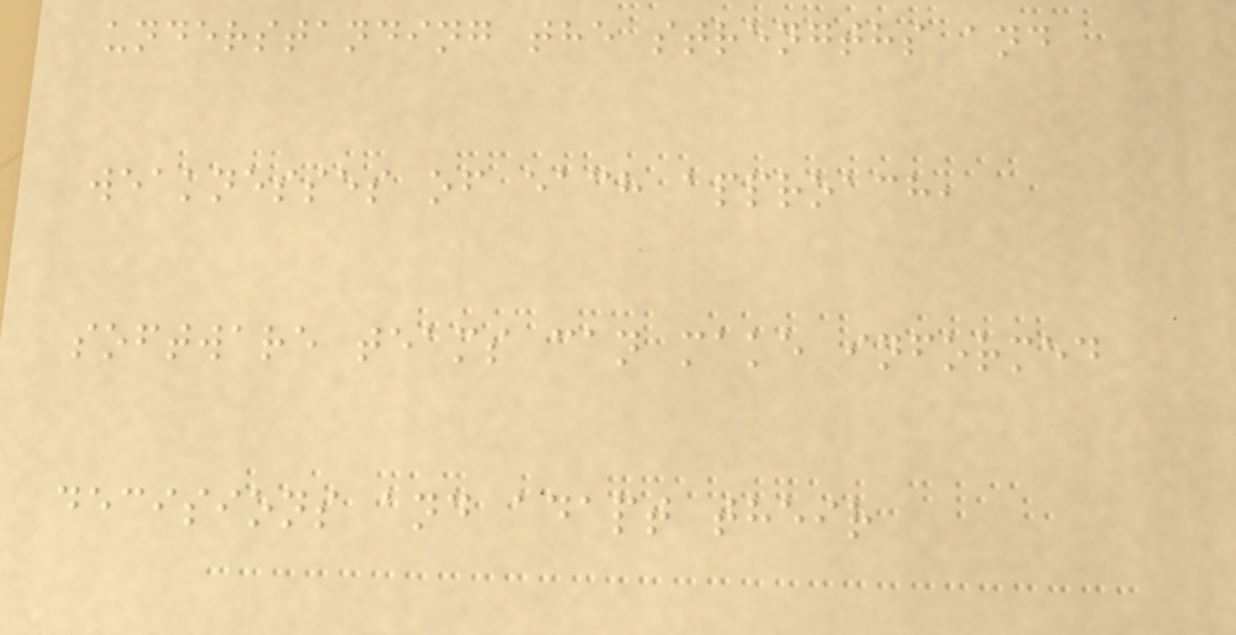understanding the strengths and
weaknesses of each approach,
software teams can make informed
decisions and adapt their
